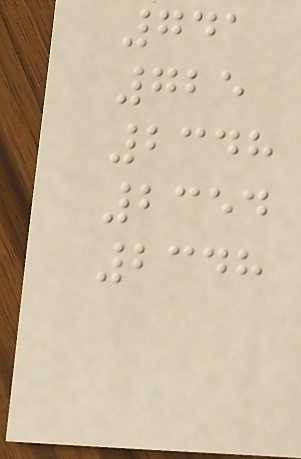741
725
2348
2354
2348
